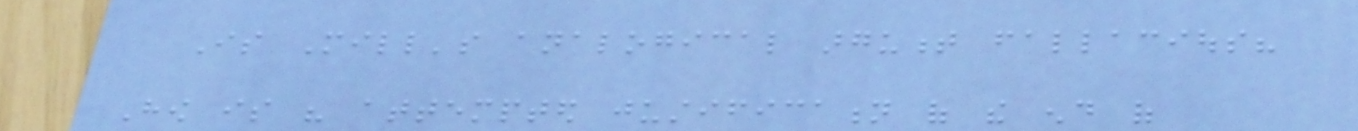Is Mill's analogical argument fallacious?
How is his attempted justification of the end of
